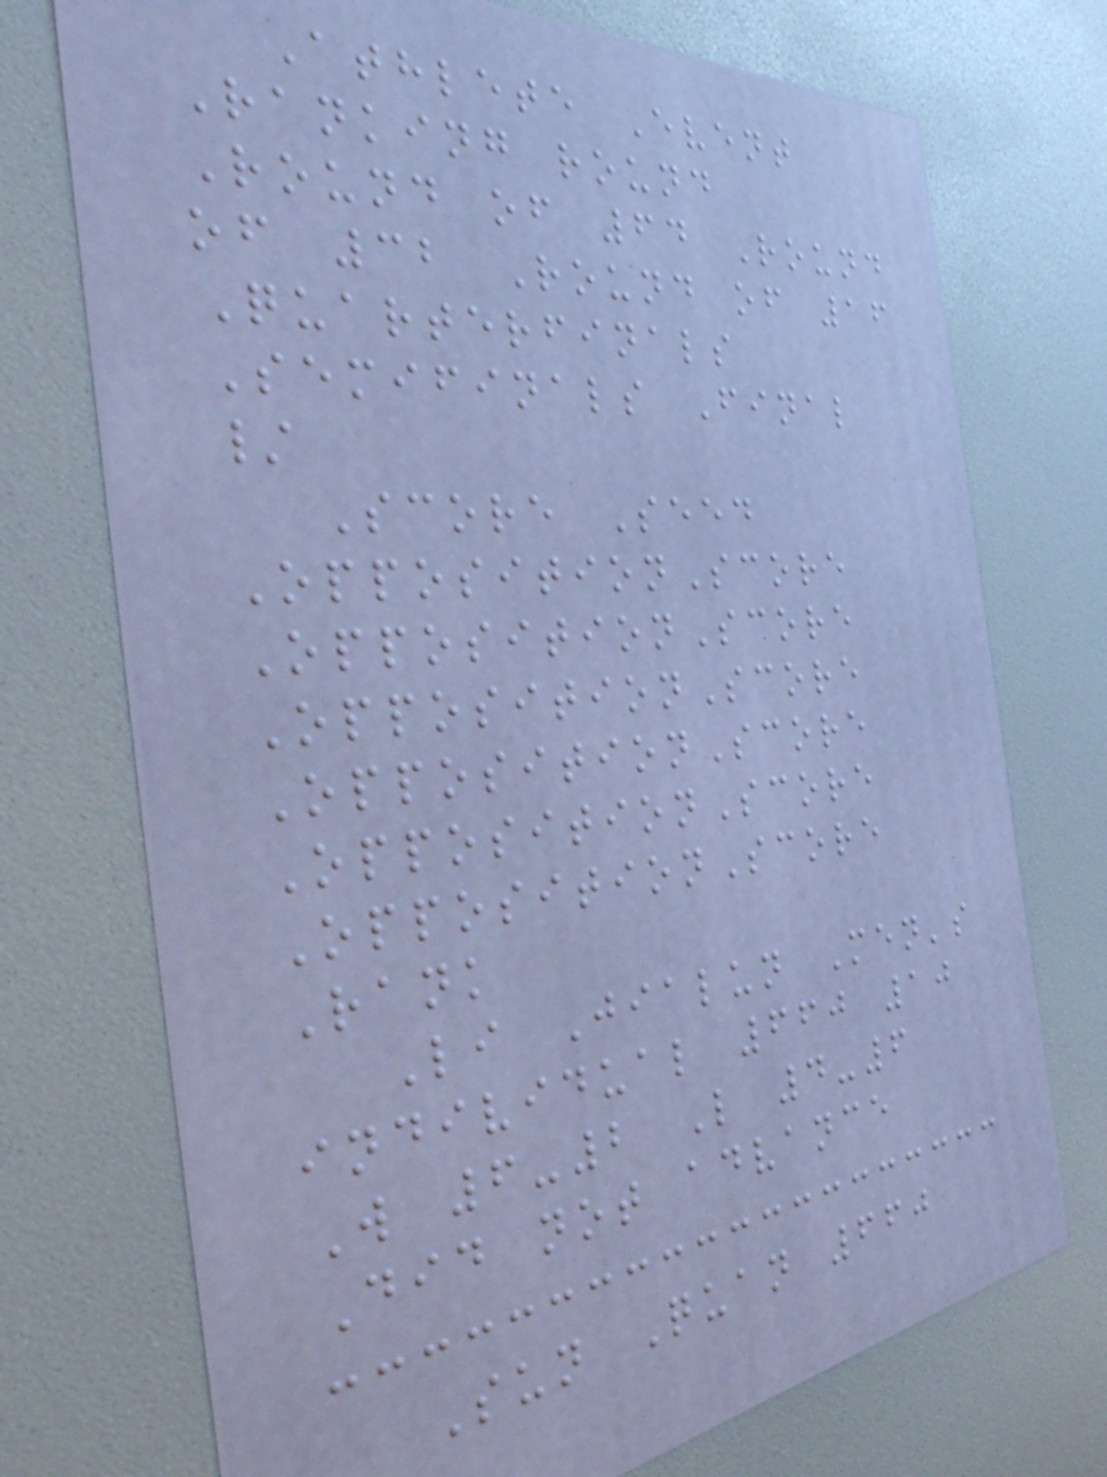Athlete Event
Ranking round
Round of 64 Round
of 32 Round of 16
Quarterfinals
Semifinals Final
/
Score Seed
OppositionScore
OppositionScore
OppositionScore
OppositionScore
OppositionScore
OppositionScore
Rank
Li Jialun Men's
individual 660 10
W 6-2 L 4-6
Did not advance
Sun Quan 660
